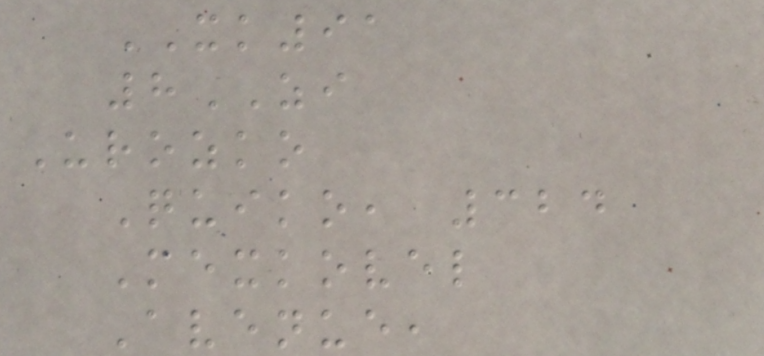XK91
8ZI
Urozko
Quiko, 324
Mexkovel
Avenue,
